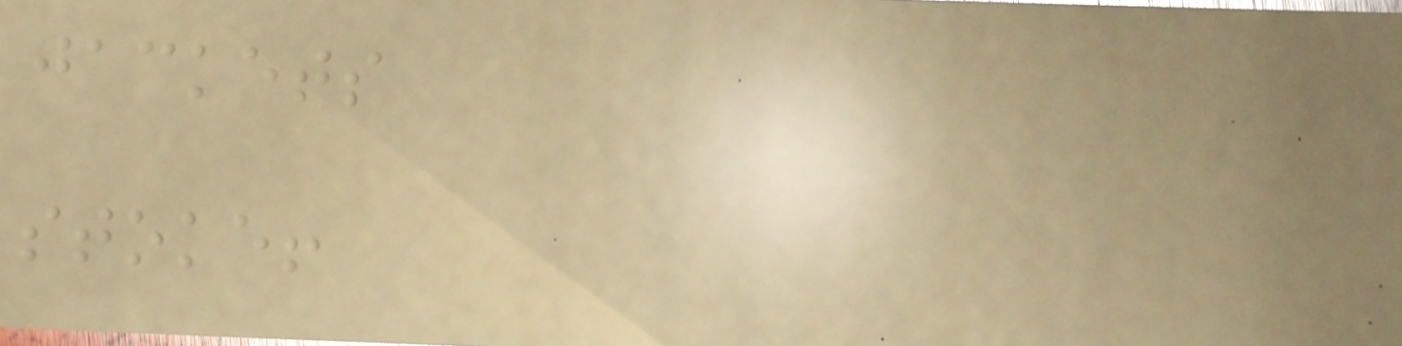jackets
stoke!
